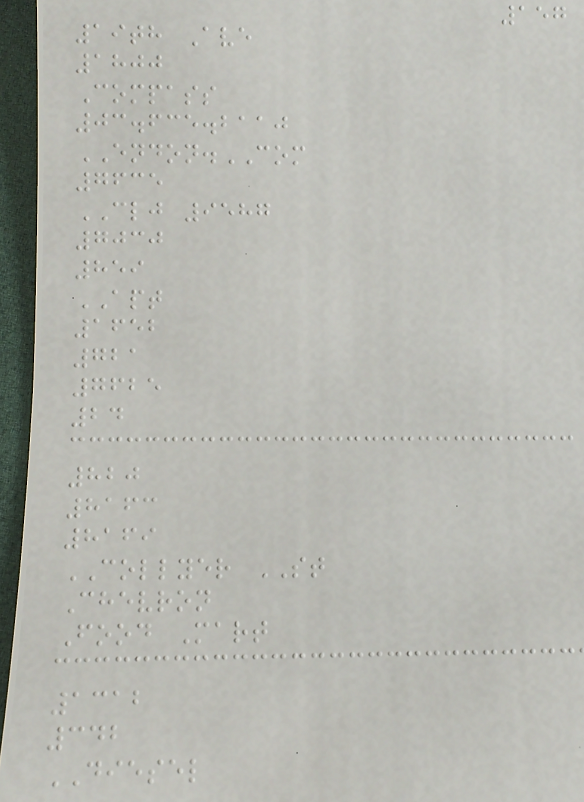157
19th Ave
1800
Compass
03.635.2110
ENDON.COM
7635
CLJ 9587
7030
859
APT
1652
721
7625
24
820
8163
8169
COLLYER ST
Chevron
Food Mart
1312
342
DIESEL
